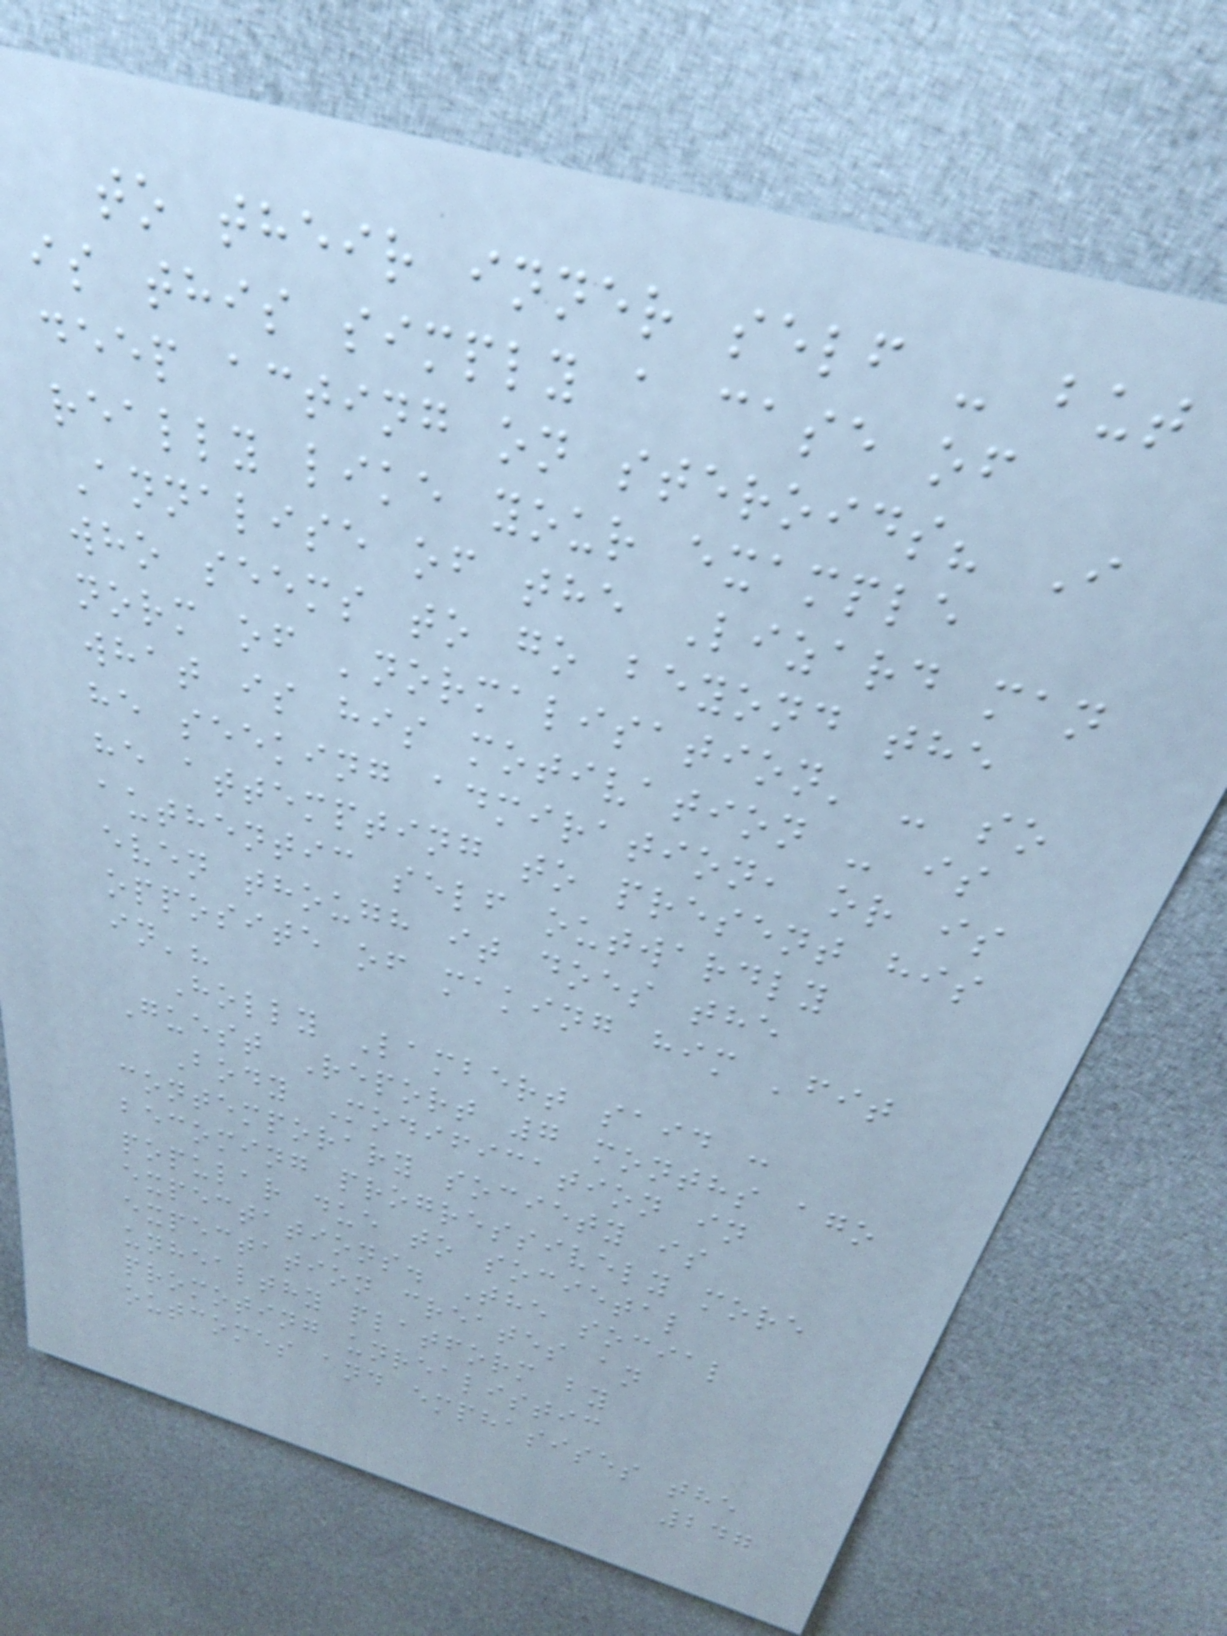to their inner self - but
is this simply a case of
deep acting on steroids? I
really like your example
Annalise of the Lizard man
who seems to go beyond the
norm of 'normalisation' - so
what is his motivation - is
he seeking admiration, or is
he attempting to present his
authentic self outwardly
even though it does the
opposite of making him 'fit
in'?
Holly Lambert said :
Guest Report 7 months ago
Body Modification in
contemporary society is
becoming progressively more
popular due to societal
expectations. The social
expectation creates an
unhealthy platform by
promoting unrealistic
outcomes and emphasises the
247
